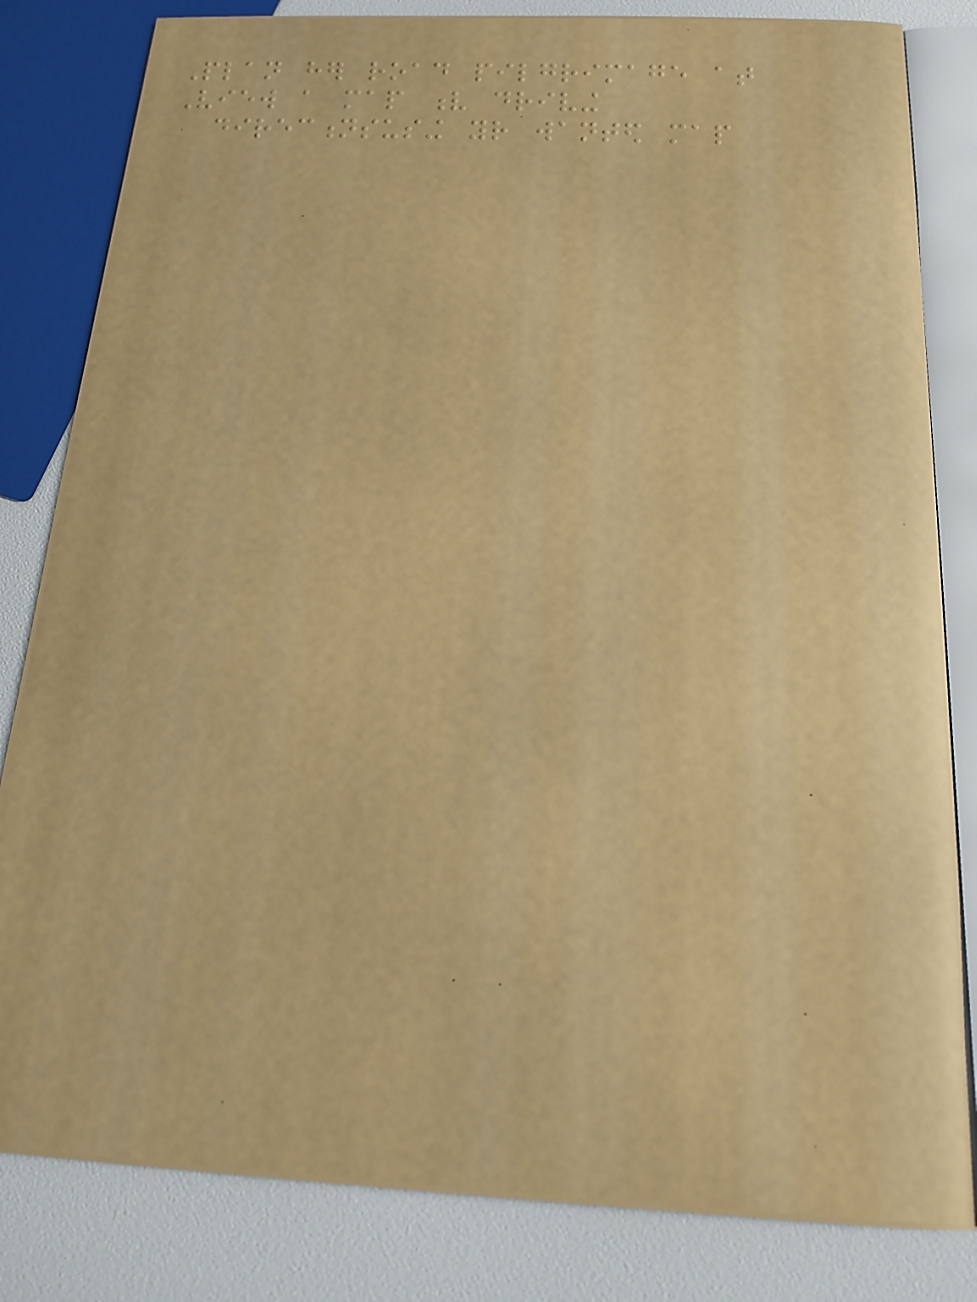Plan her road pilgrimage at
View a map v driving
directionsusing your wanted map
